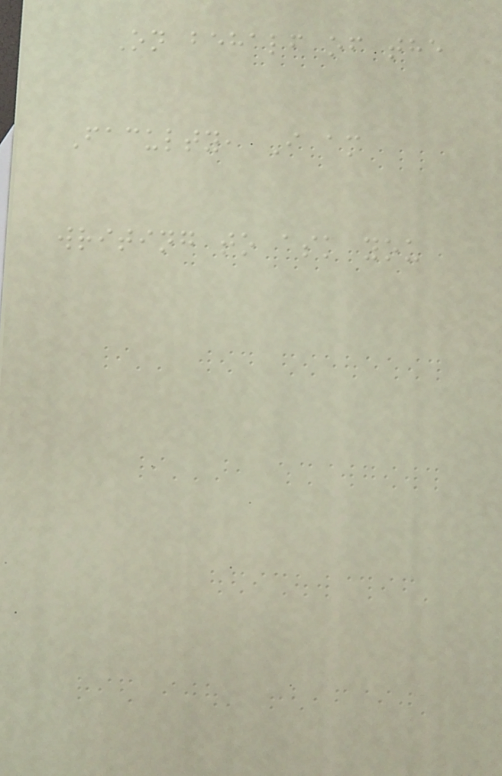On behalf of the
Faculty, I am
writing to ask you
